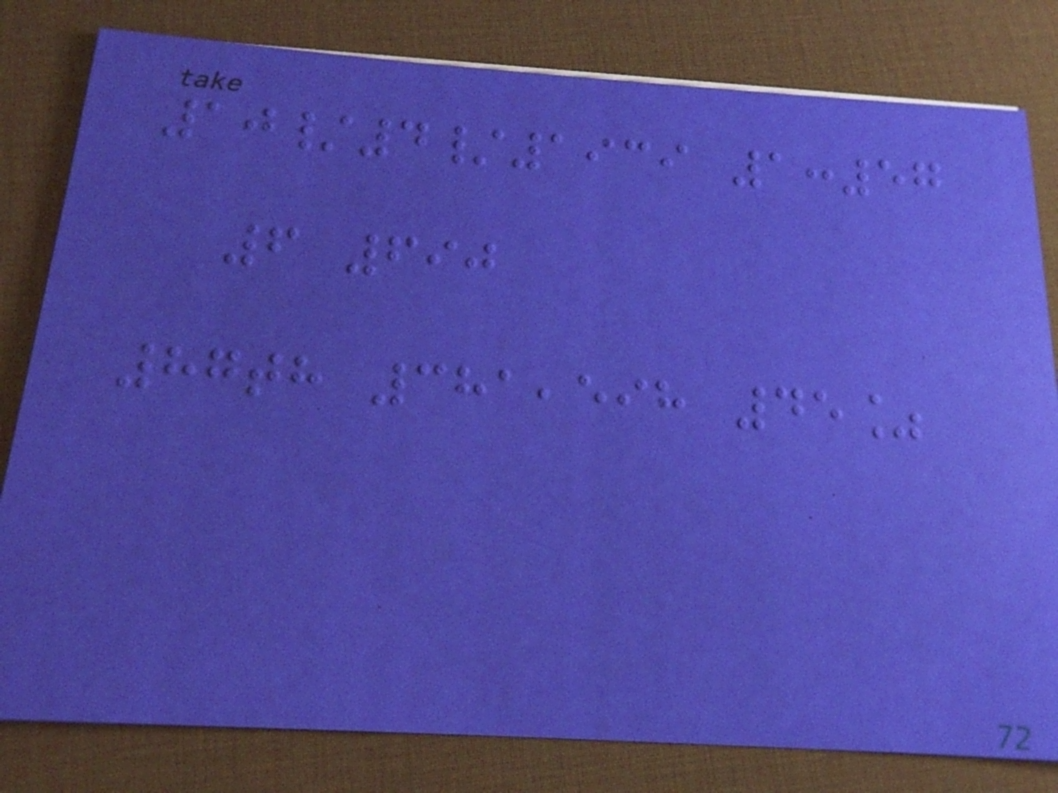10/4/1939 1:57
6 690
87th 381,598 45%
